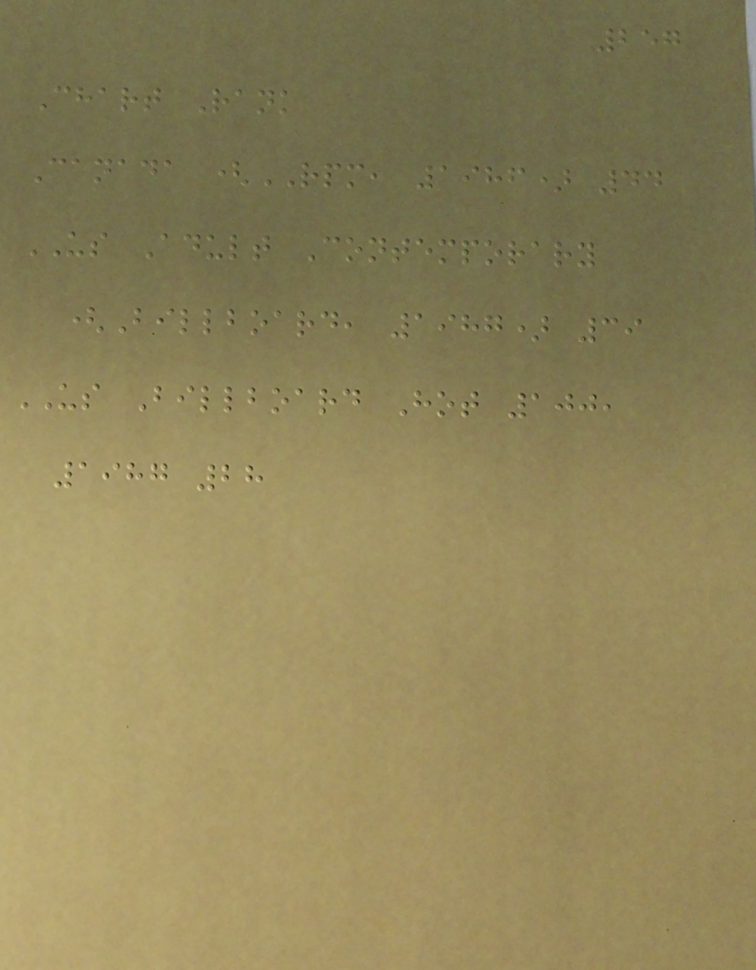257
Chart Rank
Canada (RPM, 1986) 44
US Adult Contemporary
(Billboard, 1987) 39
US Billboard Hot 100,
1987 28
